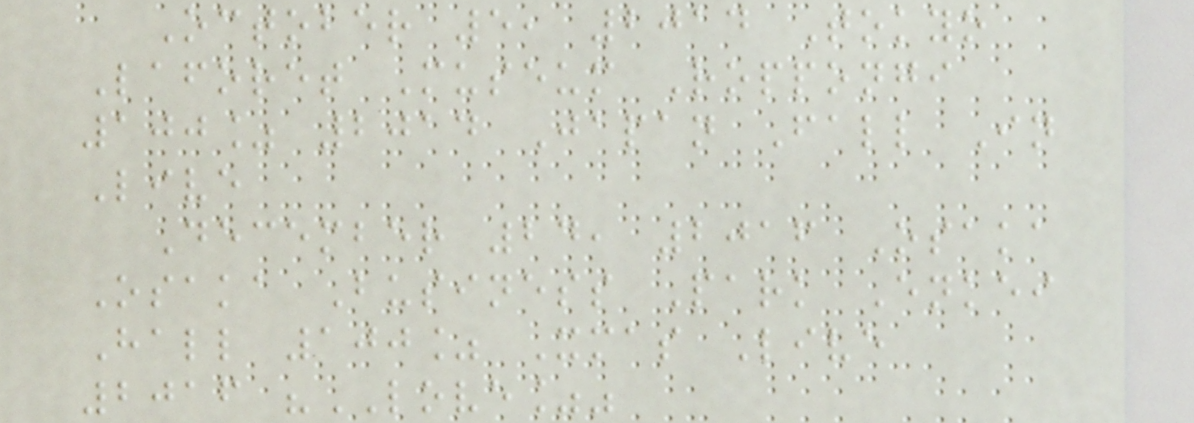October 5, 2014 Tokyo
Laforet Museum Roppongi
100% 2014 Japan Fall In
Live
December 24, 2016 Osaka
Osaka Business Park Enkei
Hall 100% Xmas Live
2016 "LOVE%"
